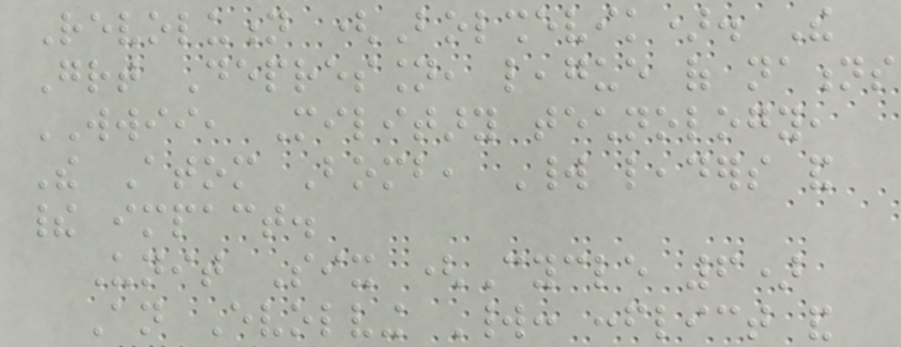Revolution (Bolshevik). The
Great Depression, league of nations
WWII, Military technology,
The Atom Bomb, World leaders and
their impact.
Unit Six (Cycle 6)
An Evolving World: conflict and
